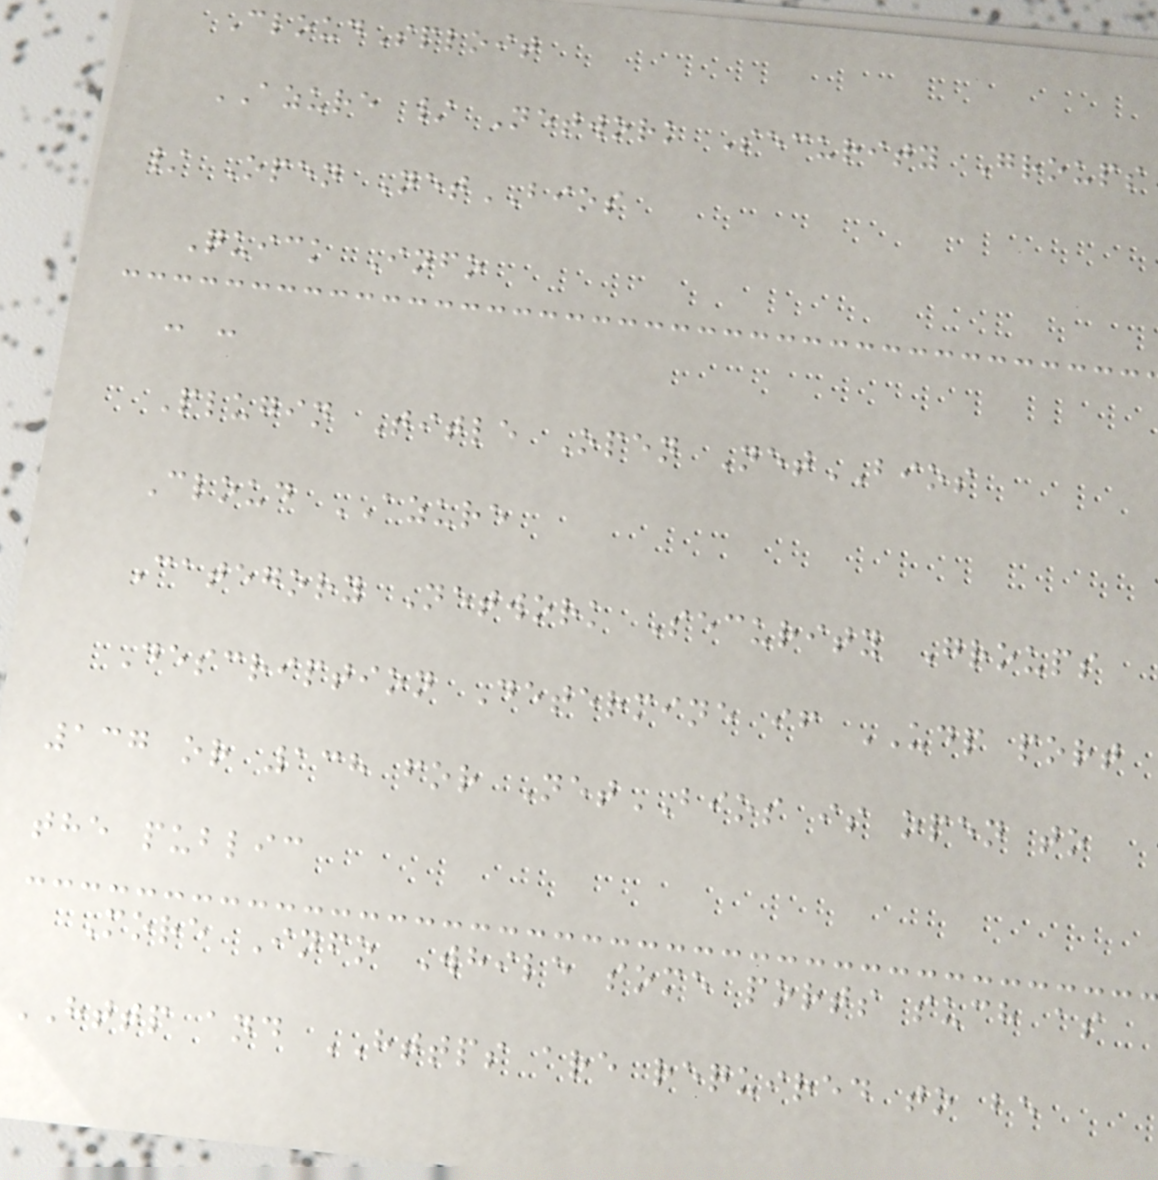CloudSploit
AZURE / Network Security Groups
/ Open NetBIOS
Quick Info
- -
Plugin Title Open NetBIOS
Cloud AZURE
Category Network Security Groups
Description Determine if UDP port
137 or 138 for NetBIOS is open to
the public
More Info While some ports such as
HTTP and HTTPS are required to be
